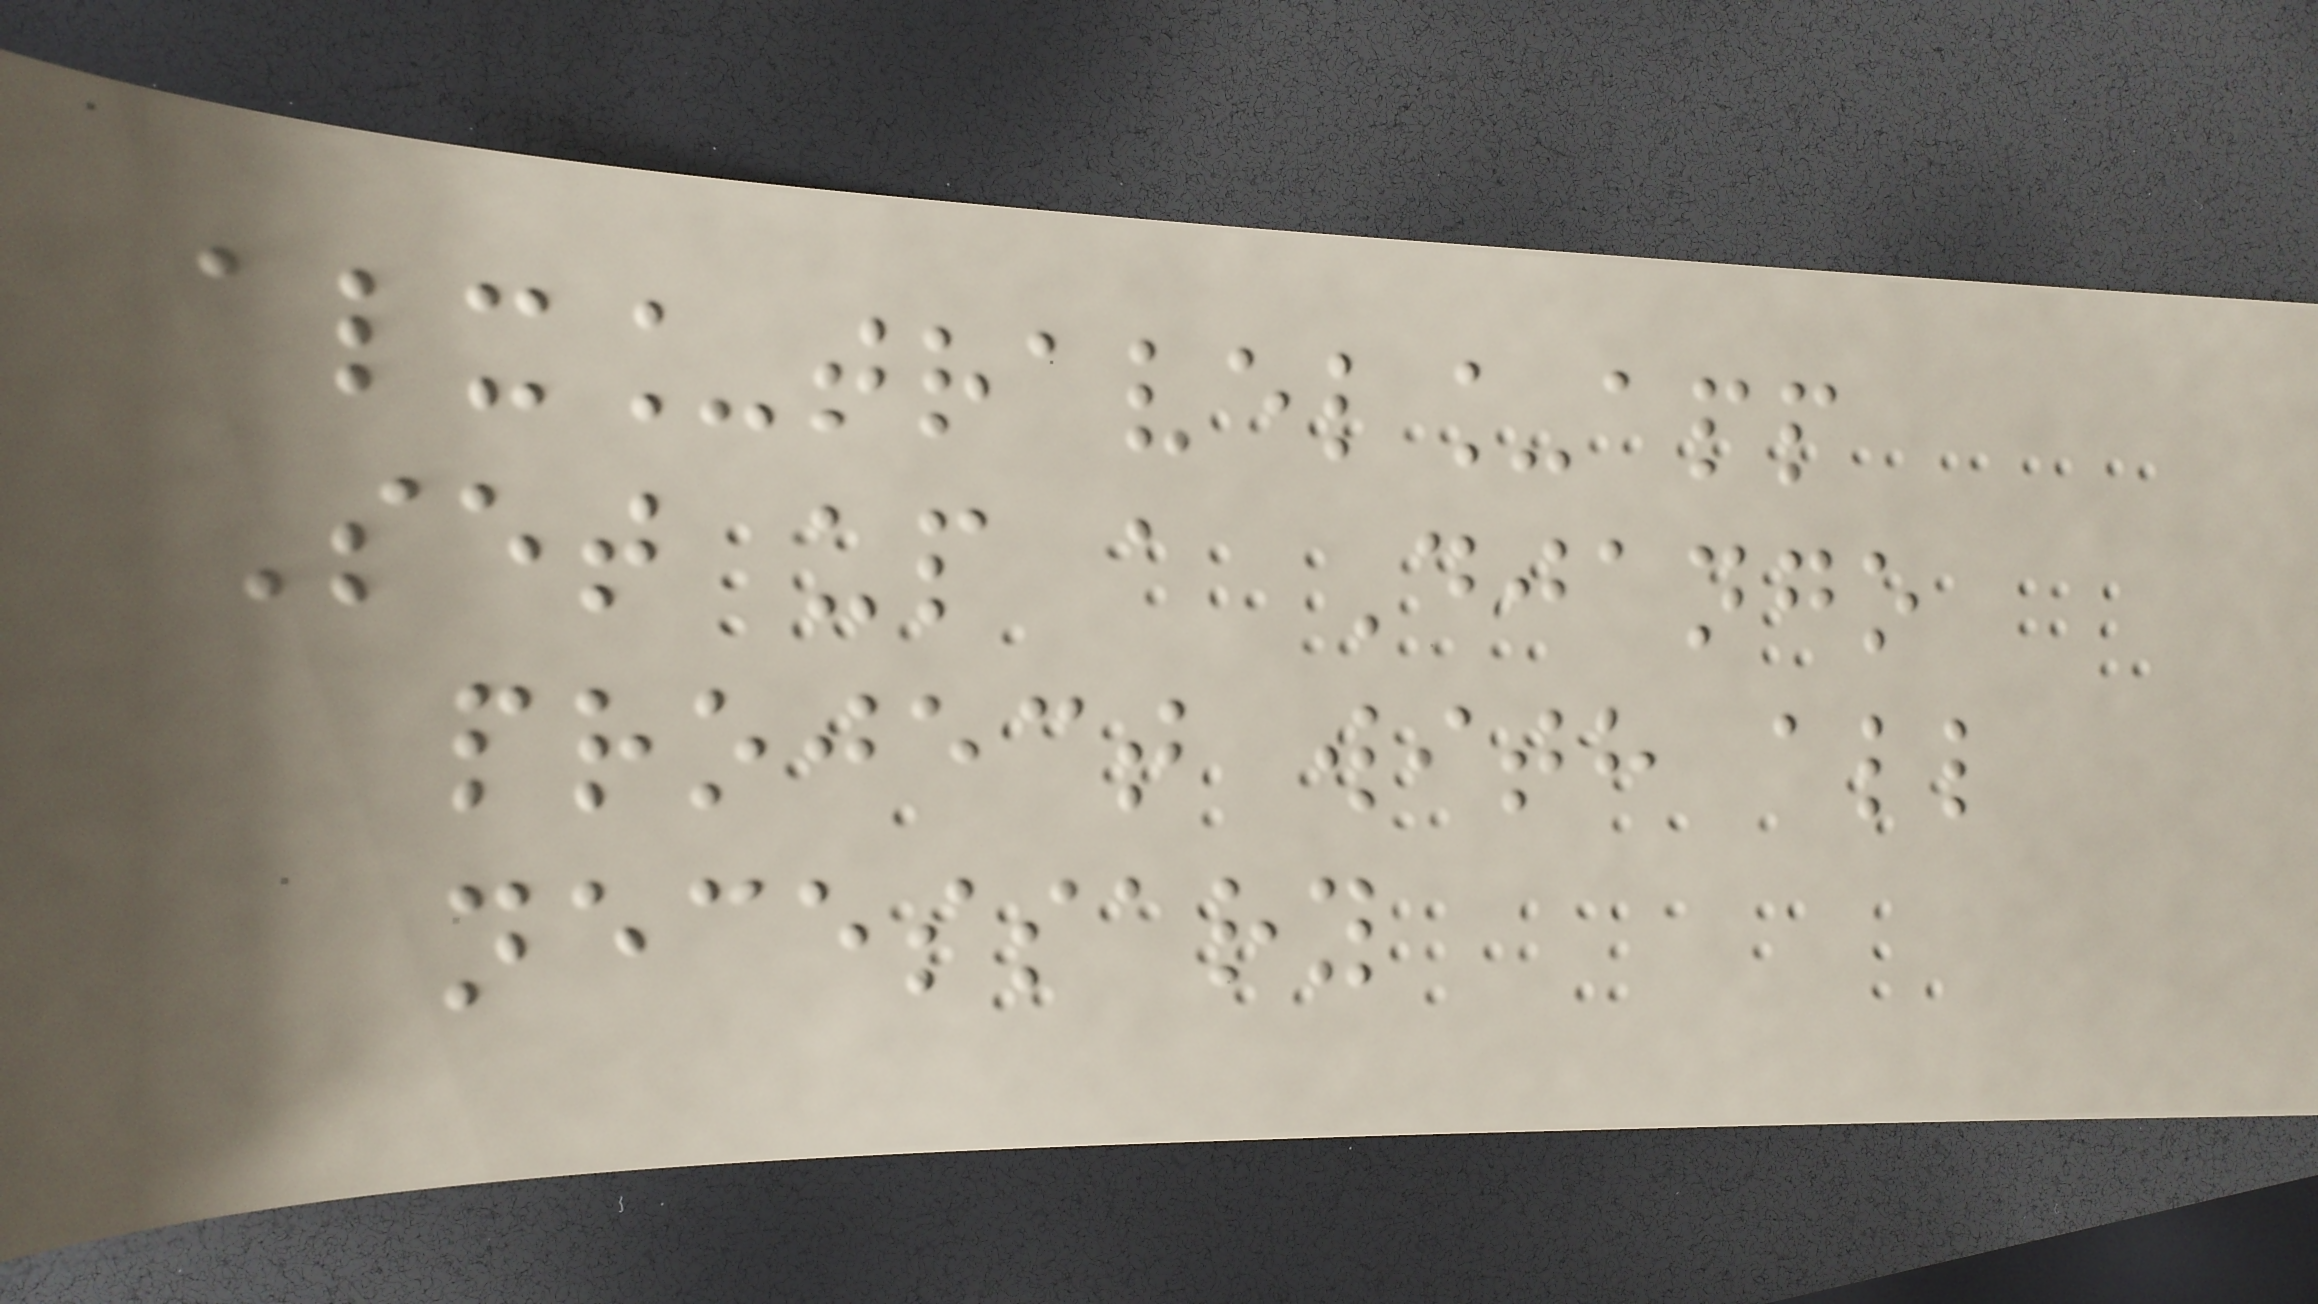alx_travel_app
Set up a Django
project with all
necessary
